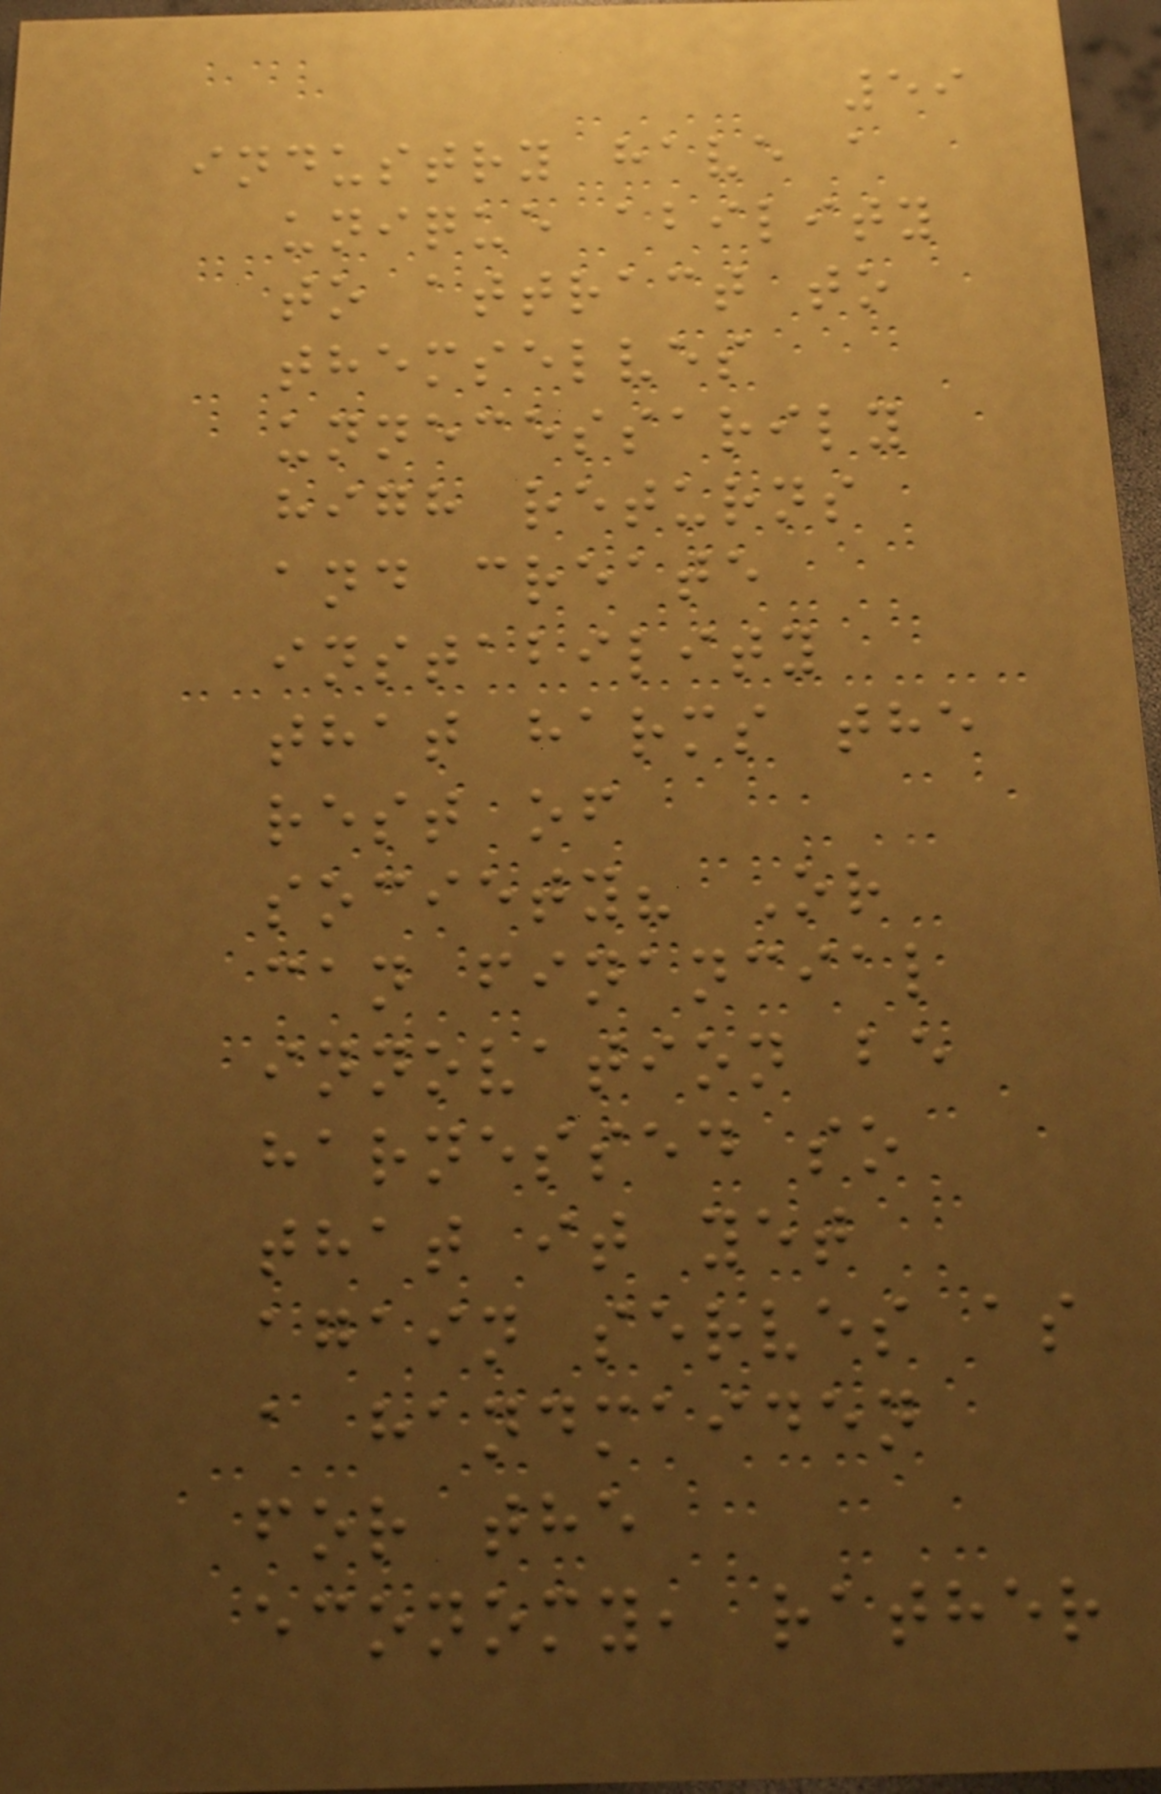59
industry have a
unique ability
to attract to
themselves
unnecessarily
high returns
and create
instability
that harms the
rest of
society? Or
can financial
innovation be
harnessed so
that it yet
again serves as
a handmaiden
for the
economy, rather
